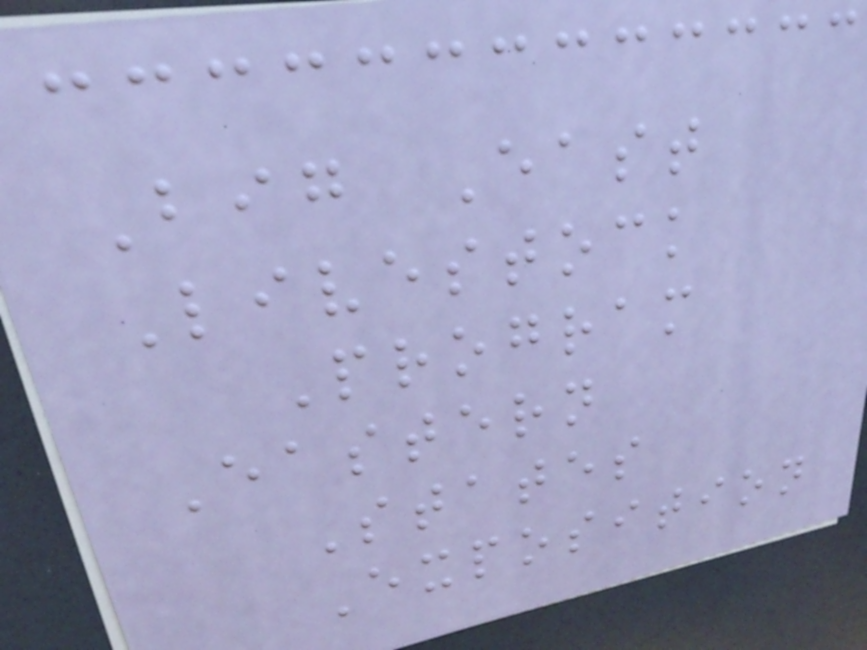Big East
Livestock
Program
Eastern
States
Exposition
